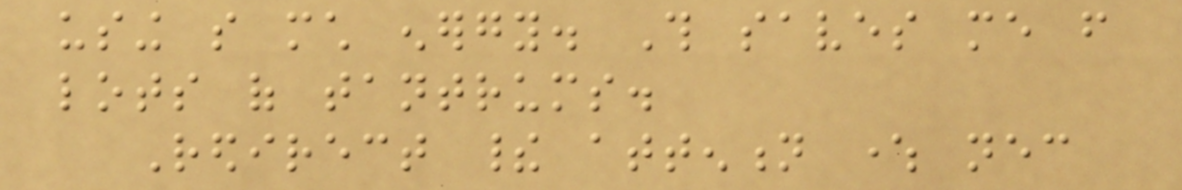using so much energy. This saves me from
lots of tantrums.
Redirect their attention where necessary
